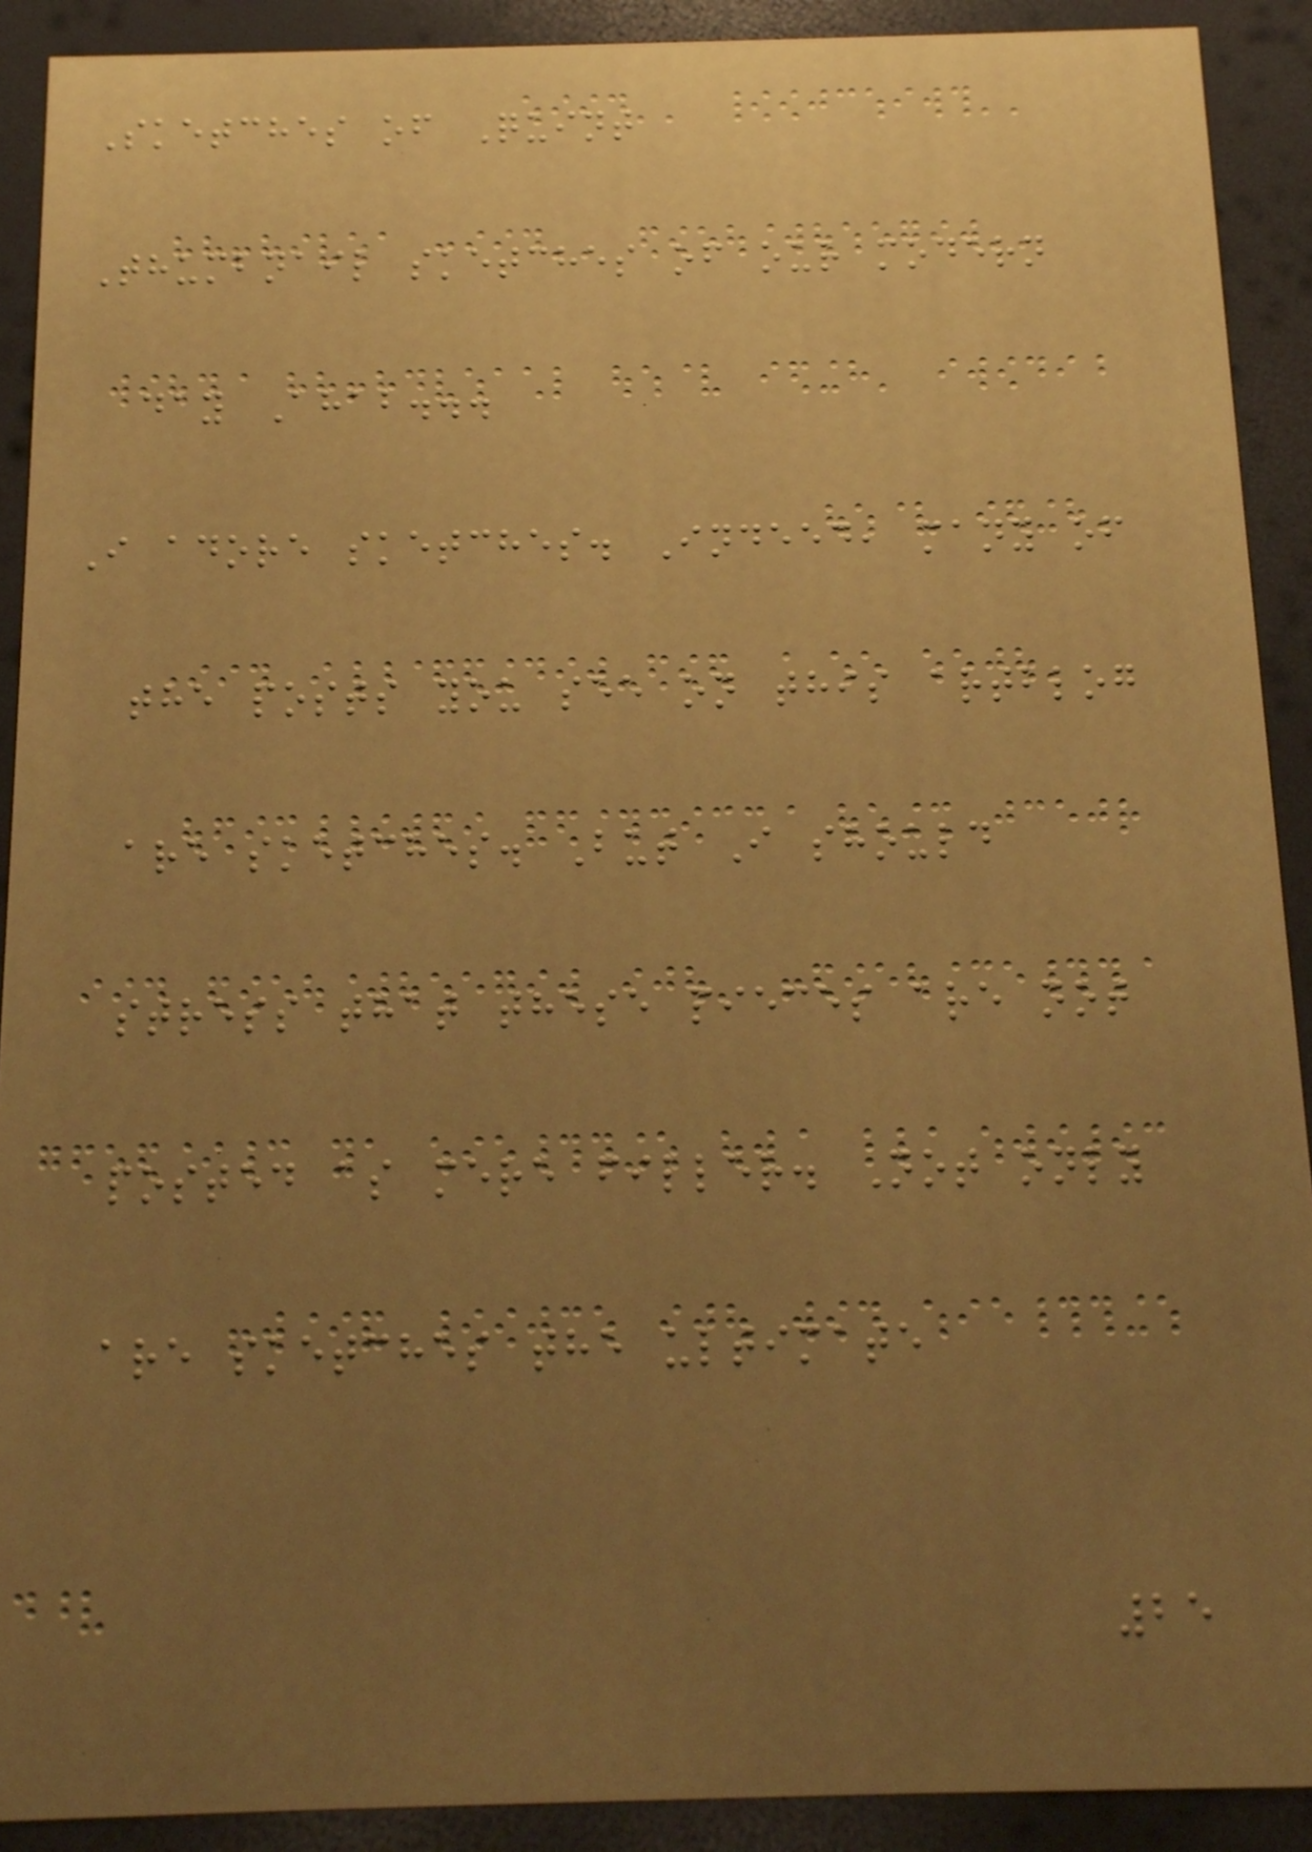Sketches of Quint
Thumbnail sketches of our modern
day Ahab...
I adore sketches. Indeed, many of
the posts you see on this artblog
are sketches. But I should
stress that these pieces are not
posted as mere filler. Not only
are sketches the ultimate
25
